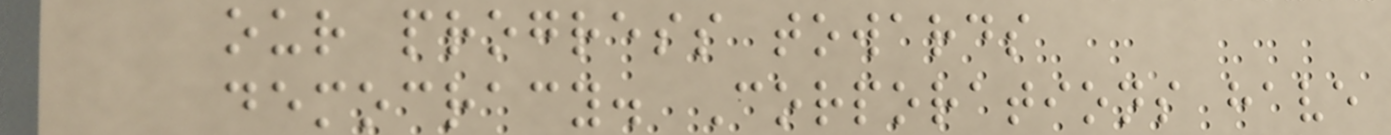our progress towards
democracy. Corporations have
